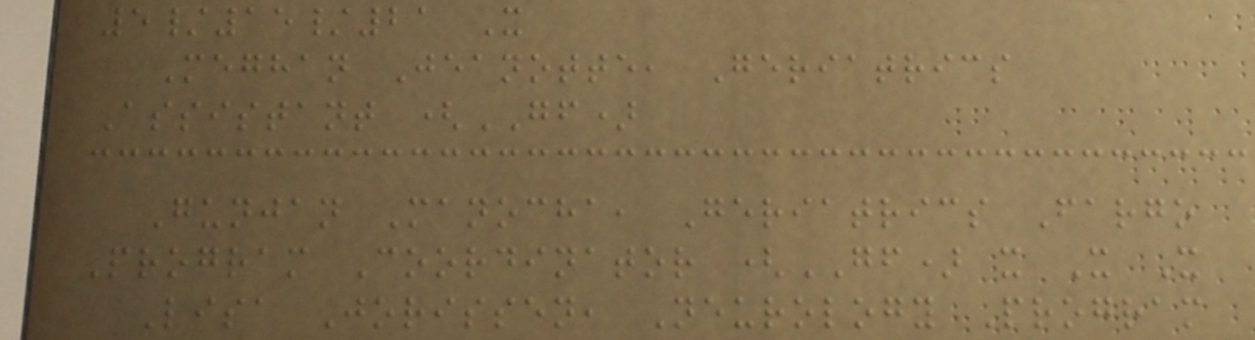5/15/21 X
Meghan Jeanotte, Geriatrics
Assistant (GF)
Gunjan Manocha, Geriatrics Fargo
Program Coordinator (GF) x X X
Lisa Jorissen, Neurology Program
